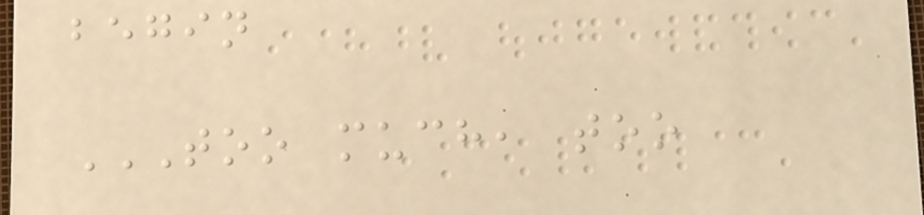begin
TOO MUCH, TOO
